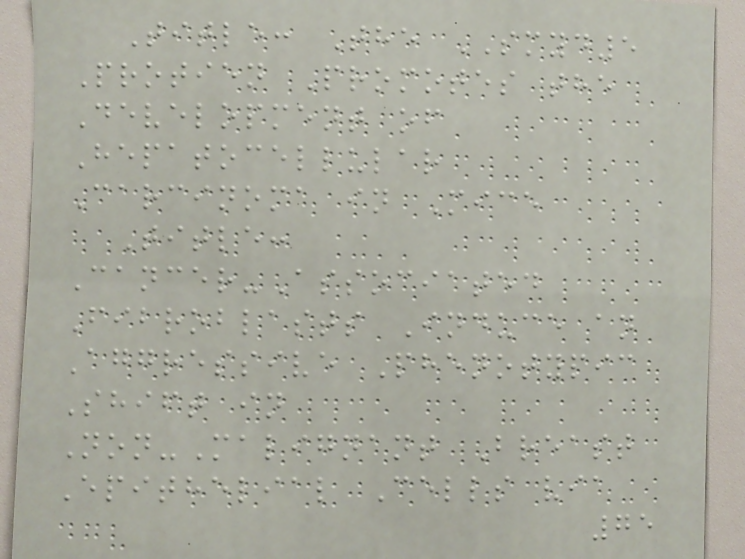Title: The SMYD5
Protien Promotes the
Development of
Hepatocellular
Carcinoma in Mice
Title:
Cancer-Associated
Fibroblasts Induce an
Aggressive Phenotypic
Shift in
Non-Malignant Breast
Epithelial Cells via
75
